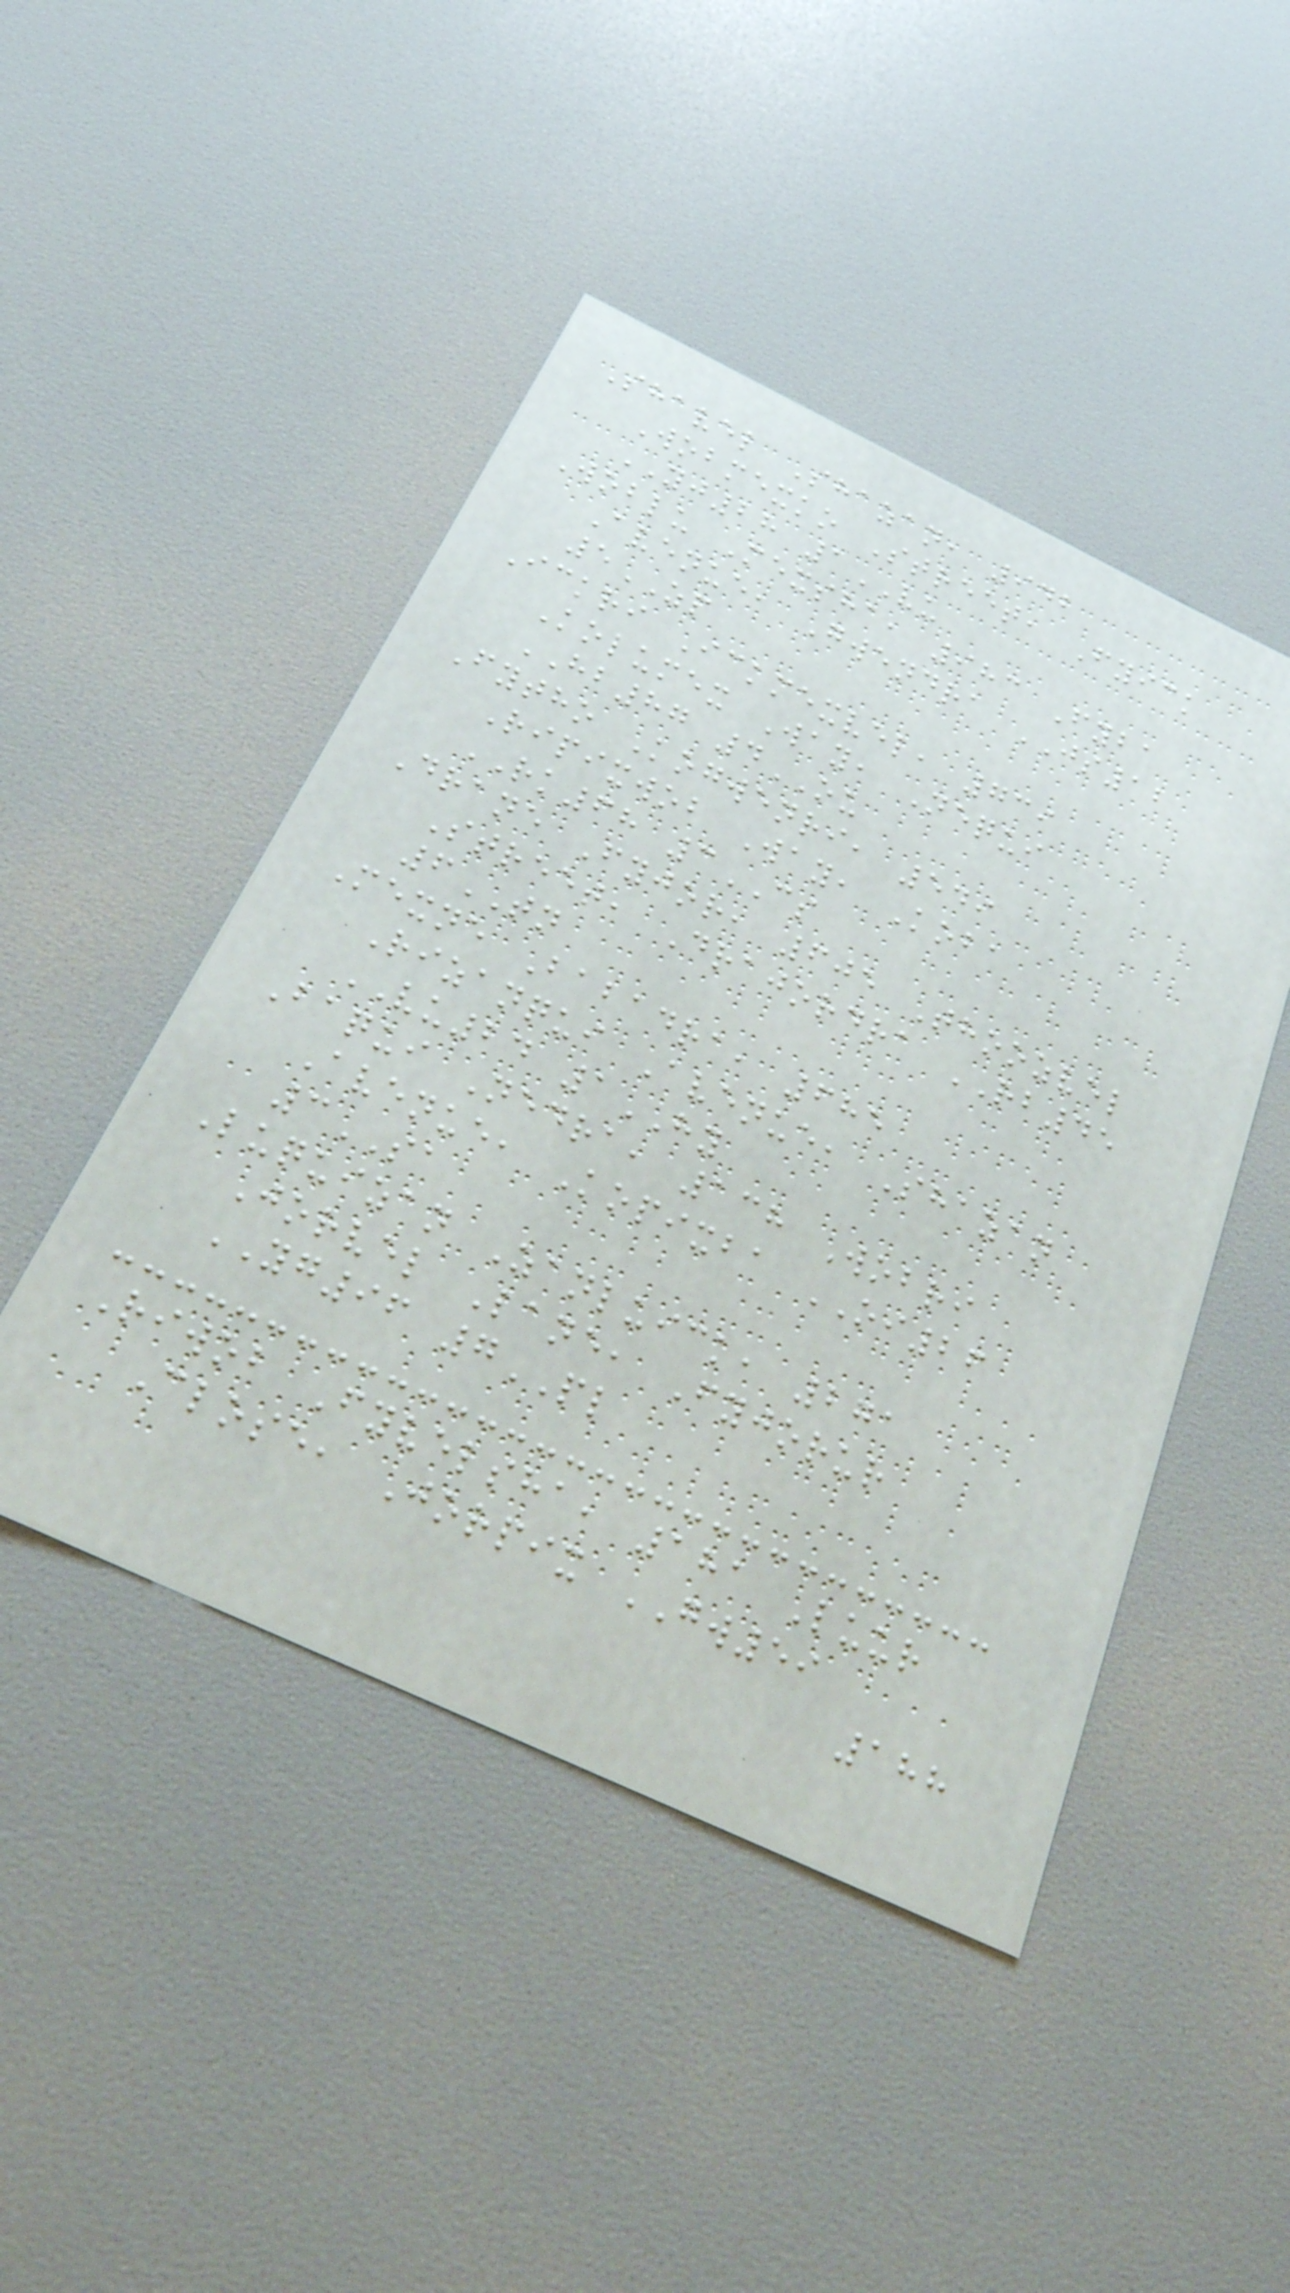Shavel Shazan, 942
Wobmexko Street, Fyick
YJ28 1VU
Woblu Mexsha, 983 Fyba
Avenue, Gwendra JS12
5ZP
Ickri Ickmexvel, 739
Kolumex Way, Nequi
HB87 4OU
Fytho Kogwenri, 549
Ripixwob Way, Koba
RK68 3CS
Drane Fyjor, 605 Thoozvel
Street, Drajordra RB45
6TN
Mexne Babadra, 685
Rizanqui Avenue, Shazan
VU24 1HY
Baqui Nedra, 138 Wobri
Avenue, Kopixba OI26
3SA
Luquizan Zanluick, 271
Jorvel Lane, Fyjorur
YG96 7PL
Riwob Fyvelsha, 181 Luur
Close, Jorpix GW59
188
